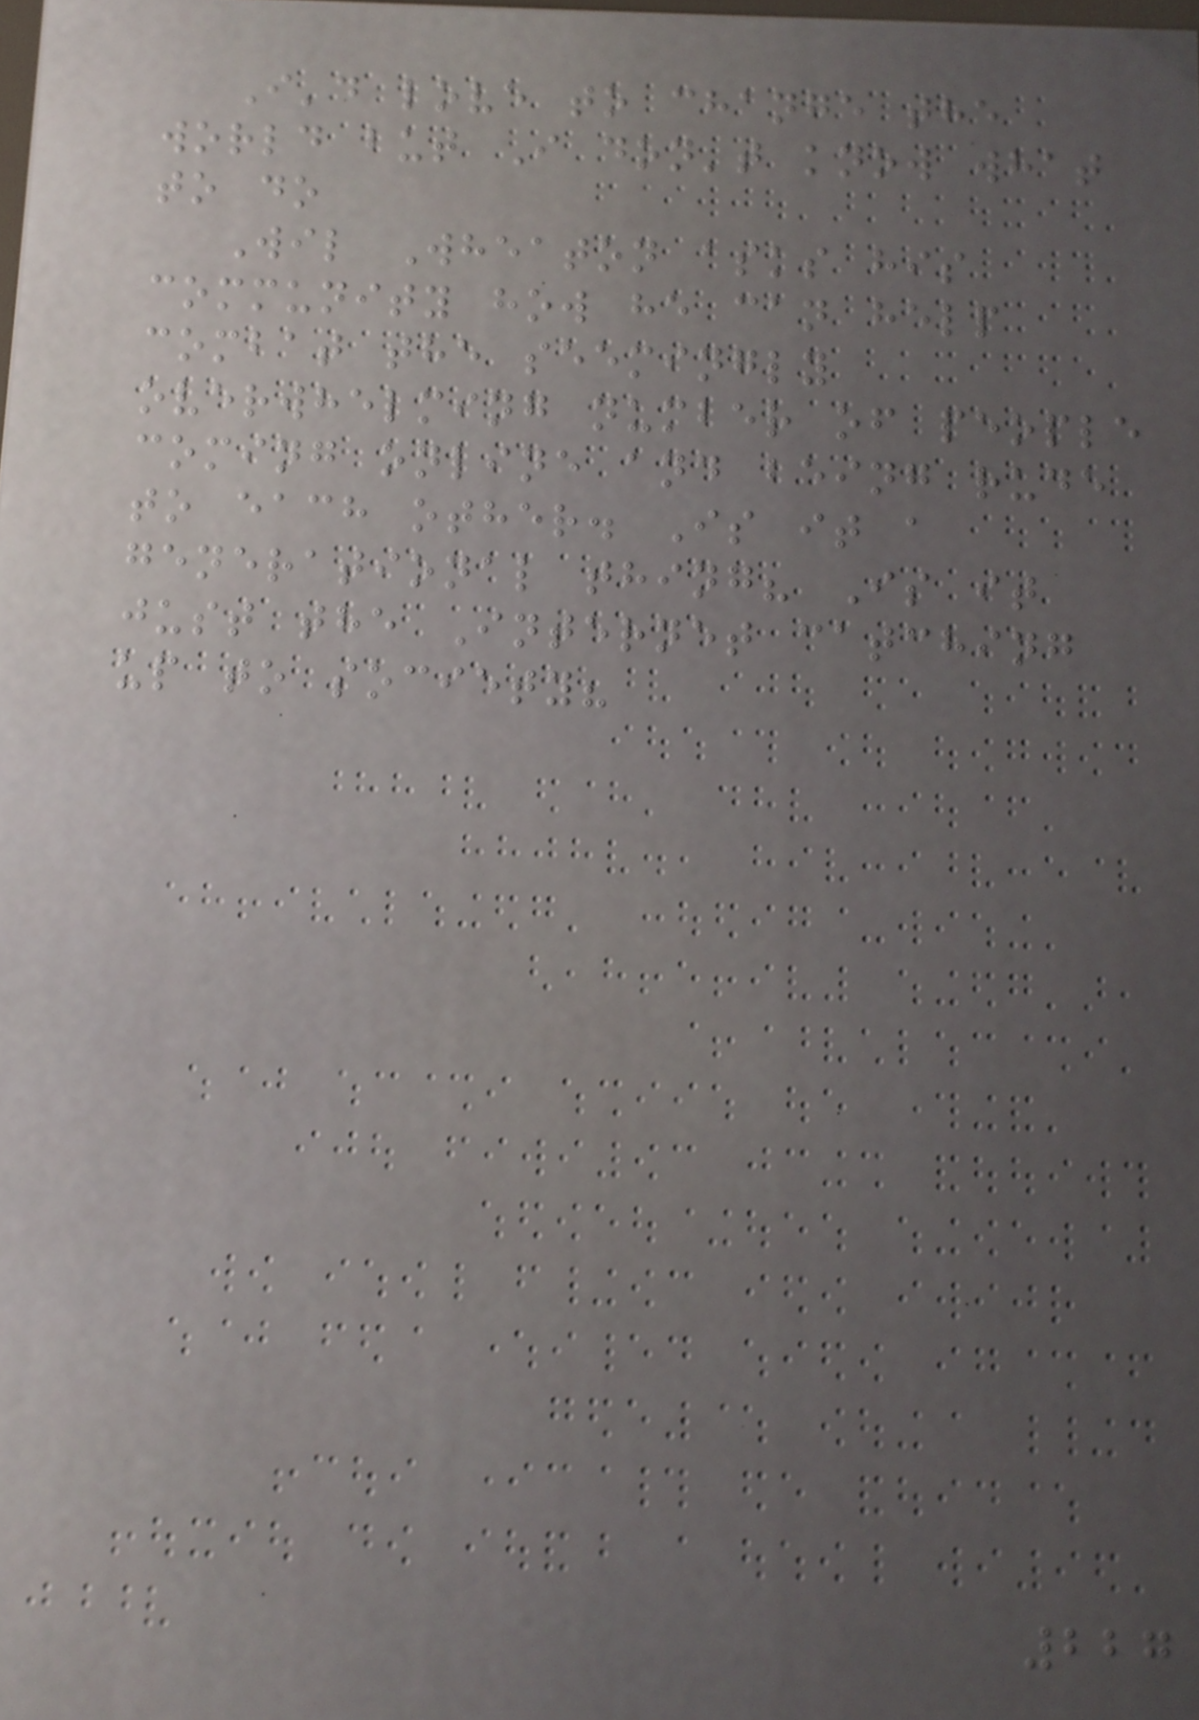I'd love to change the
world but I don't know what
to do
Wil Wheaton asks his
community how he can help
combat the seemingly
overwhelming number of people
coming online and being rude
to each other. Is it a
generational thing? Is it
just the Internet catching
up to society?
227
